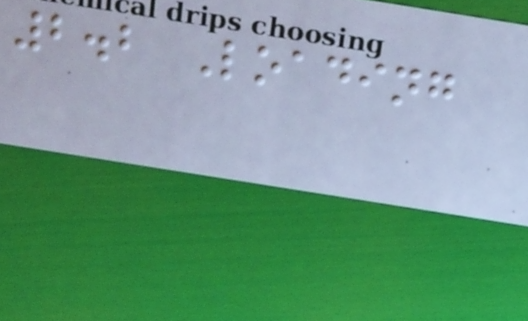2.2 Loading
